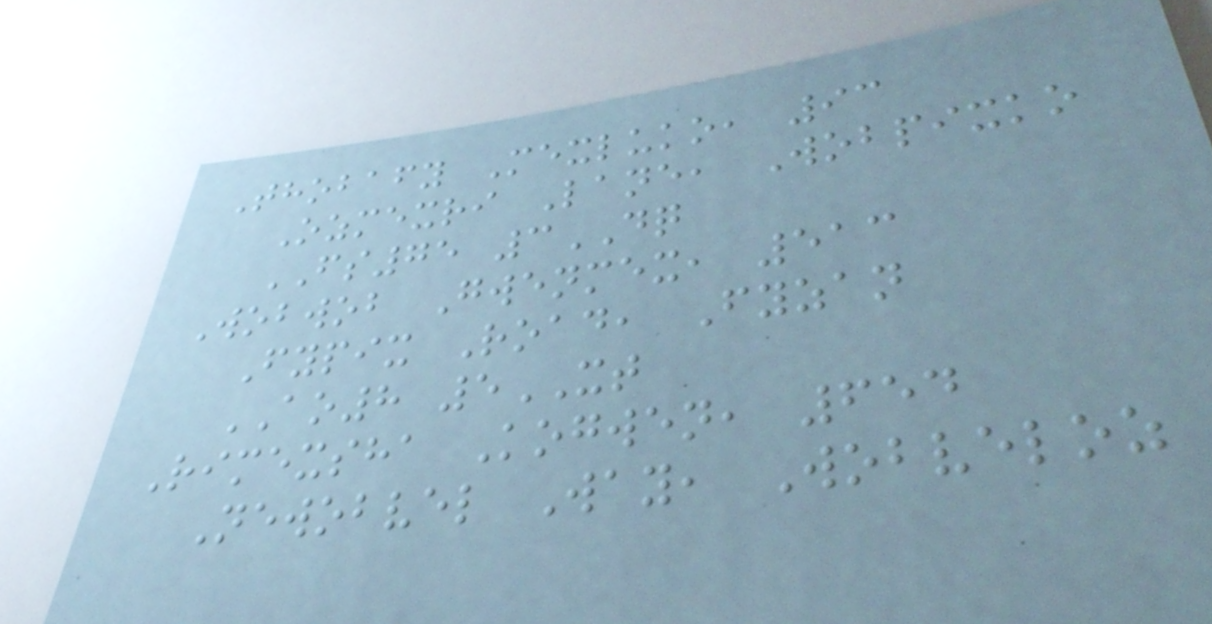Thobafy Mexluko, 93
Ozmexri Lane, Wobpixko
FS75 3DQ
Wobwob Gwenmex, 513
Fypix Road, Fyzan
AO8 5XT
Rimexsha Kogwen, 654
Newobvel Way, Wobveloz
